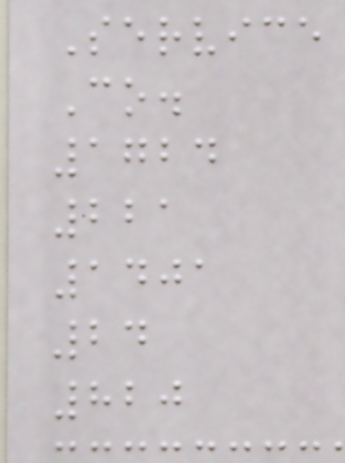Service
Co.
1724
221
1401
24
820
